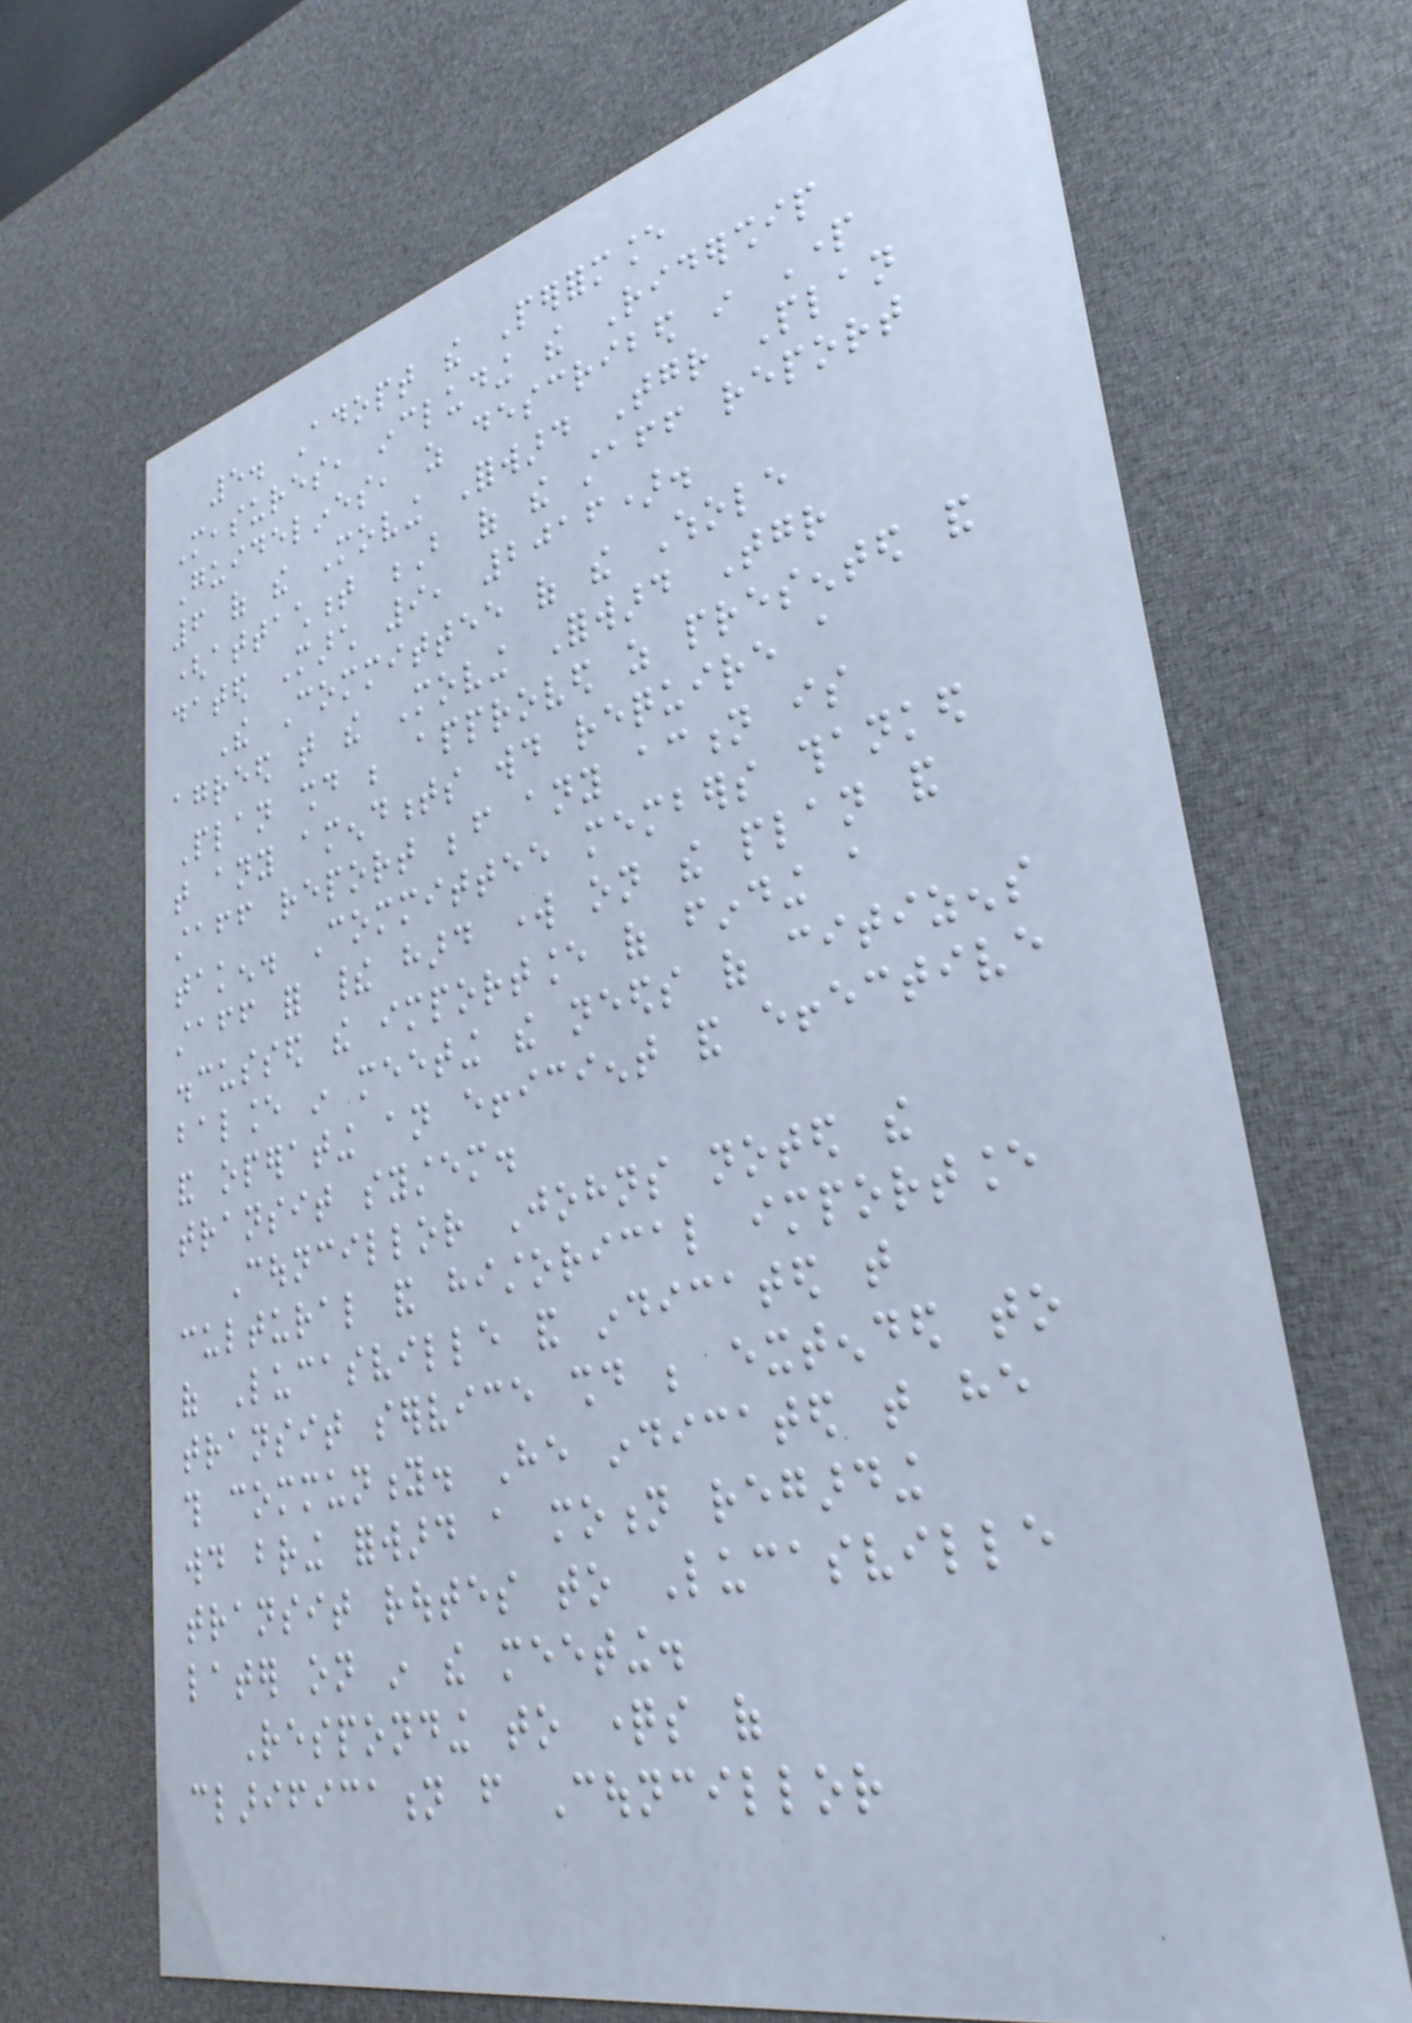5. Adopt the Performance
Measures, including the Ridership
Guidelines, as described in Part
6 of the Moving Forward Together Plan
(attachment B of the staff report
dated March 9, 2016).
The Committee of the Whole
agreed that the Moving Forward Together
Plan should be approved as presented and
that any amendments would require a
staff report before any action is
taken. Committee members thanked
staff for their hard work on the plan and
discussed the importance of finding a
balance in meeting the needs of citizens
and operating an efficient and effective
transit system.
Councillor Johns noted the
cultural and historical importance
of Lucasville and indicated that
transit service should be extended to
this community. He indicated that he
would bring forward a motion regarding
transit routes to Lucasville
later on in the meeting.
Responding to questions of
clarification from Councillor
